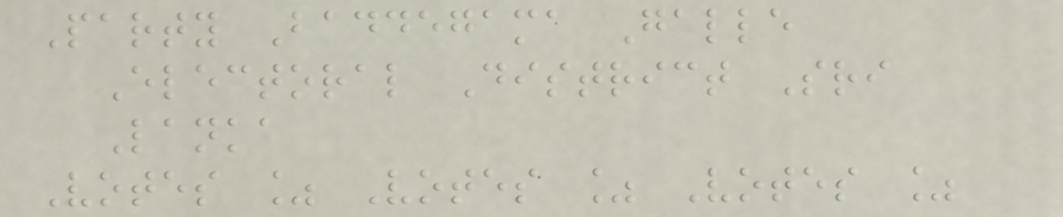Party Baddegama Galle
Electoral District Sri
Lanka
Votes % Votes % Votes %
